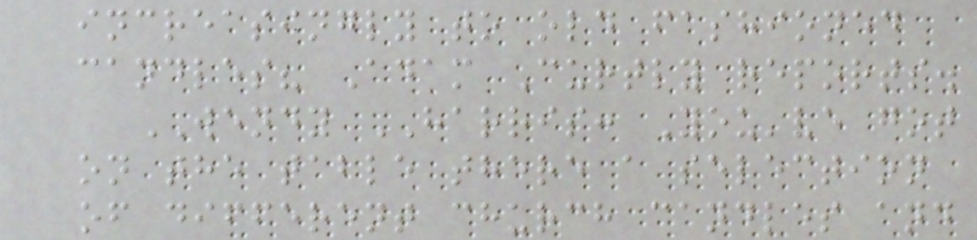increasingly to old fashioned
candles? Adam Curtly reports.
WENDY HARRIS: You've got
on the table there a selection
of different church candles and
